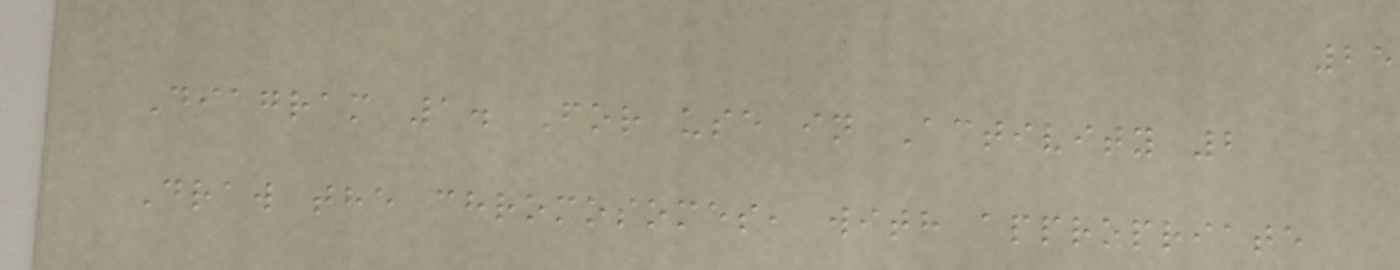25
Diagram 1. For use in Activity 2
Draw the chromosomes, with appropriate
